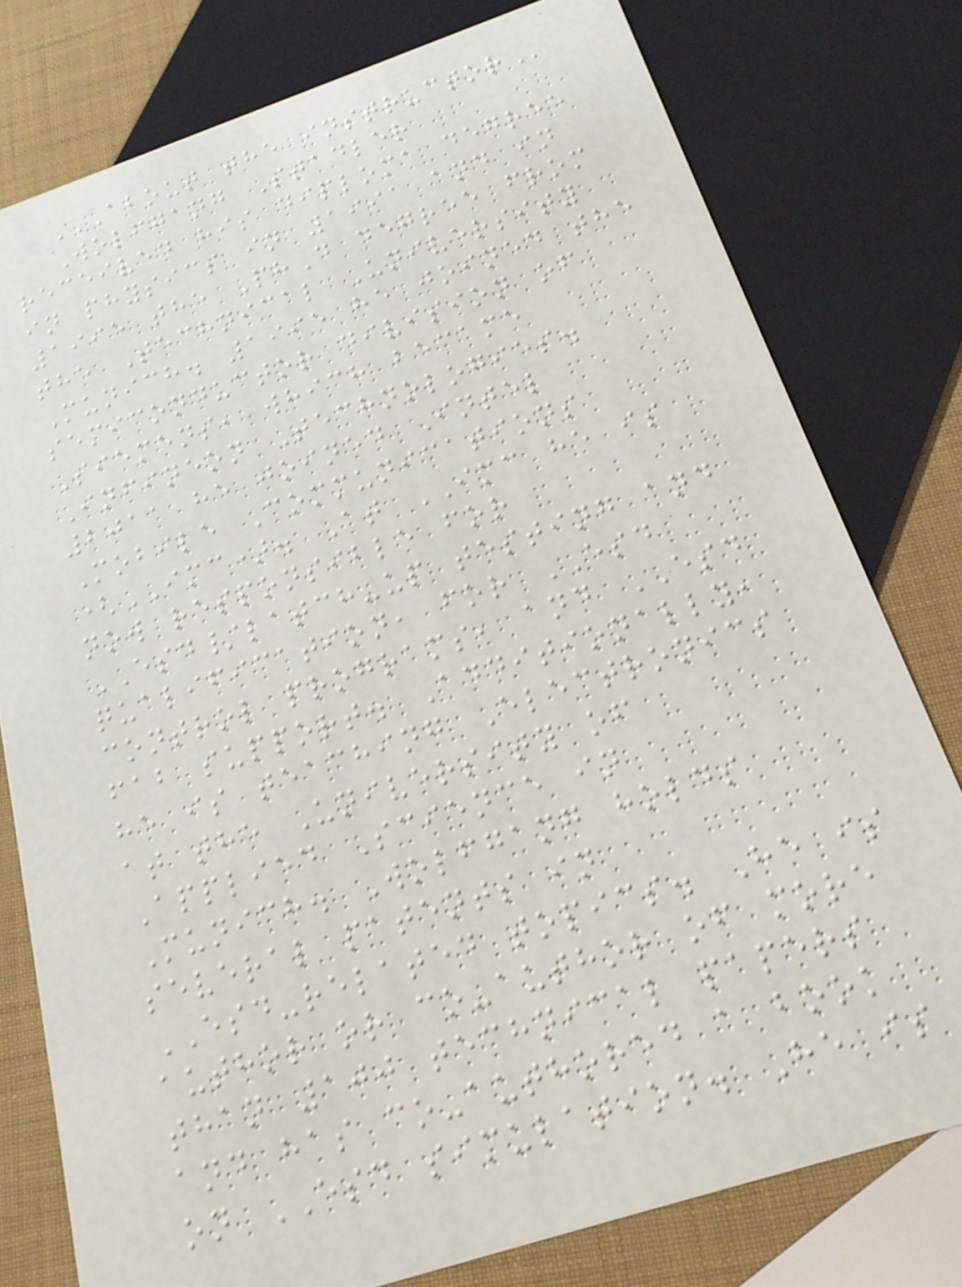ABOUT THE INSTRUCTOR
Wolfgang Stadler
received his diploma degree
in physics in 1991 and in
1995 the PhD degree from
the Technical University
Munich. 1995 he joined the
semiconductor division of
Siemens, which became
Infineon Technologies.
2011 he joined Intel
Mobile Communications
(IMC). At IMC he is
now responsible for
ESD/latch-up testing and
qualification, for ESD
control programs, and ESD
fab support. Additionally,
he is teaching Electronics
at the University of
Applied Science in
Munich. Wolfgang holds
several patents in
ESD-related topics. He is
author or co-author of more
than 100 technical papers
and has co-authored a book
on ESD simulation. He is
